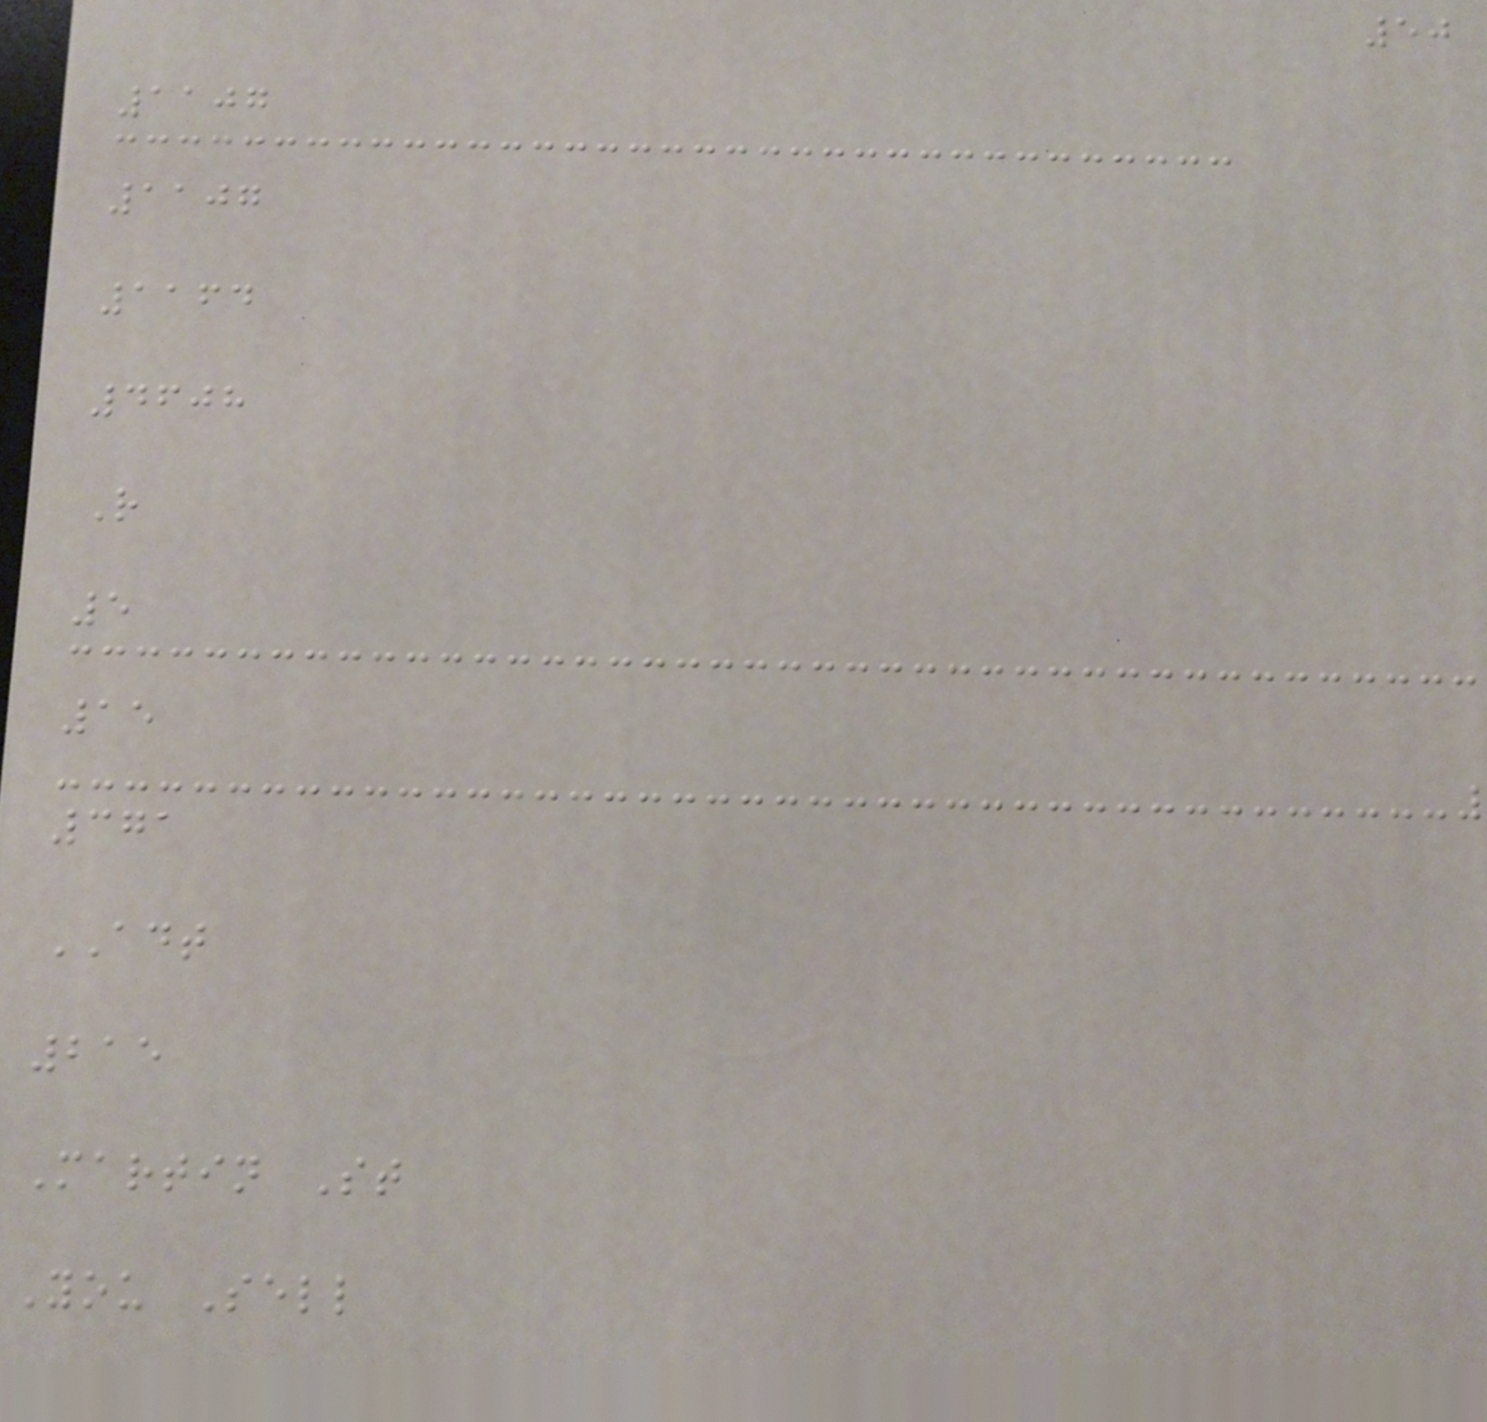50
1107
1107
1164
4608
R
5
15
371
ADT
215
Martin St
You Sell
